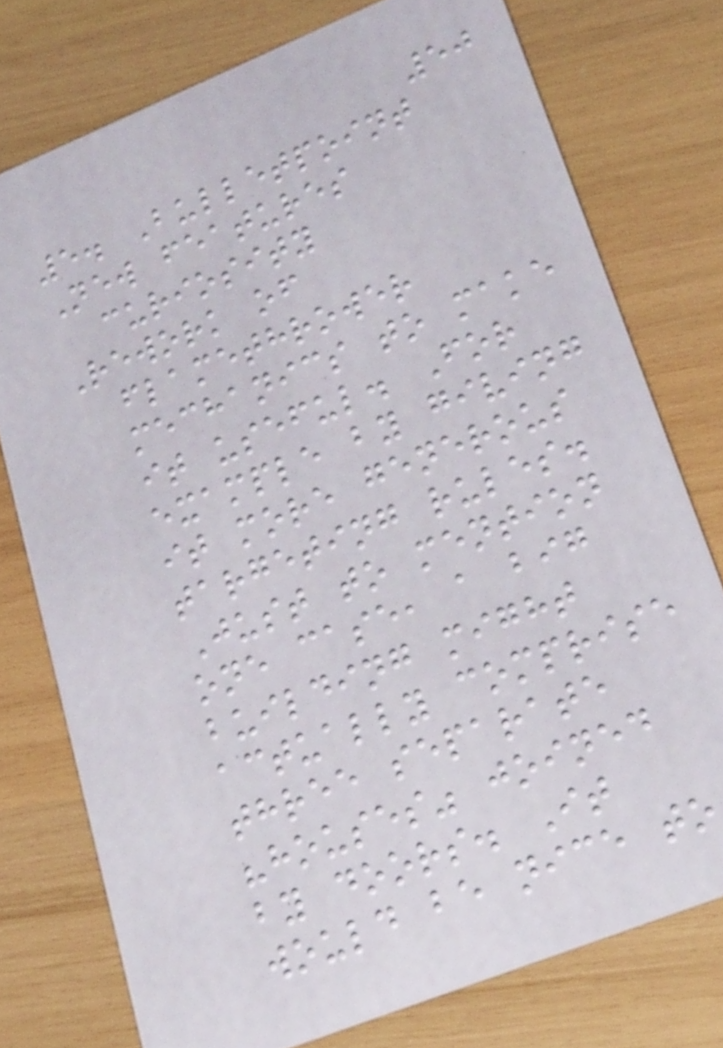50
5. Bulletpoint
New features
curiosity
Rework of
flamethrower
mechanics to make
it useful. For
example by giving
it more generous
targeting rules.
Just to mention
one case, a big
building might
actually comprise
three separate
"houses" joined
by doors. It
would be nice to
